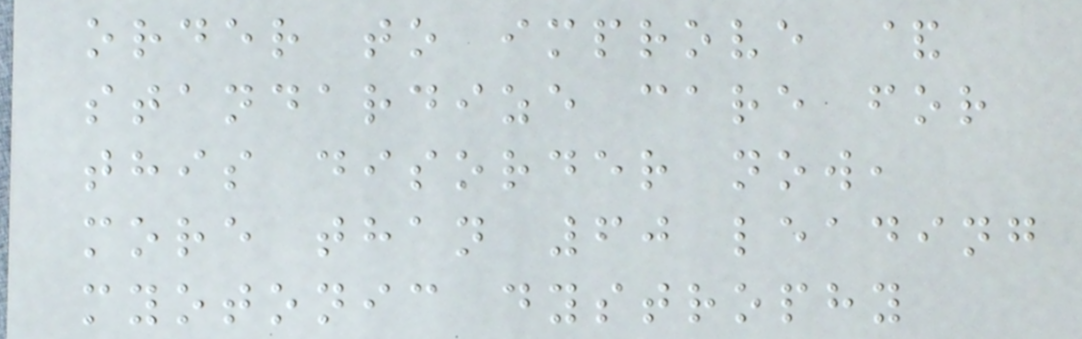order to improve &
standardize care for
this disorder now,
more than 60 leading
myotonic dystrophy
